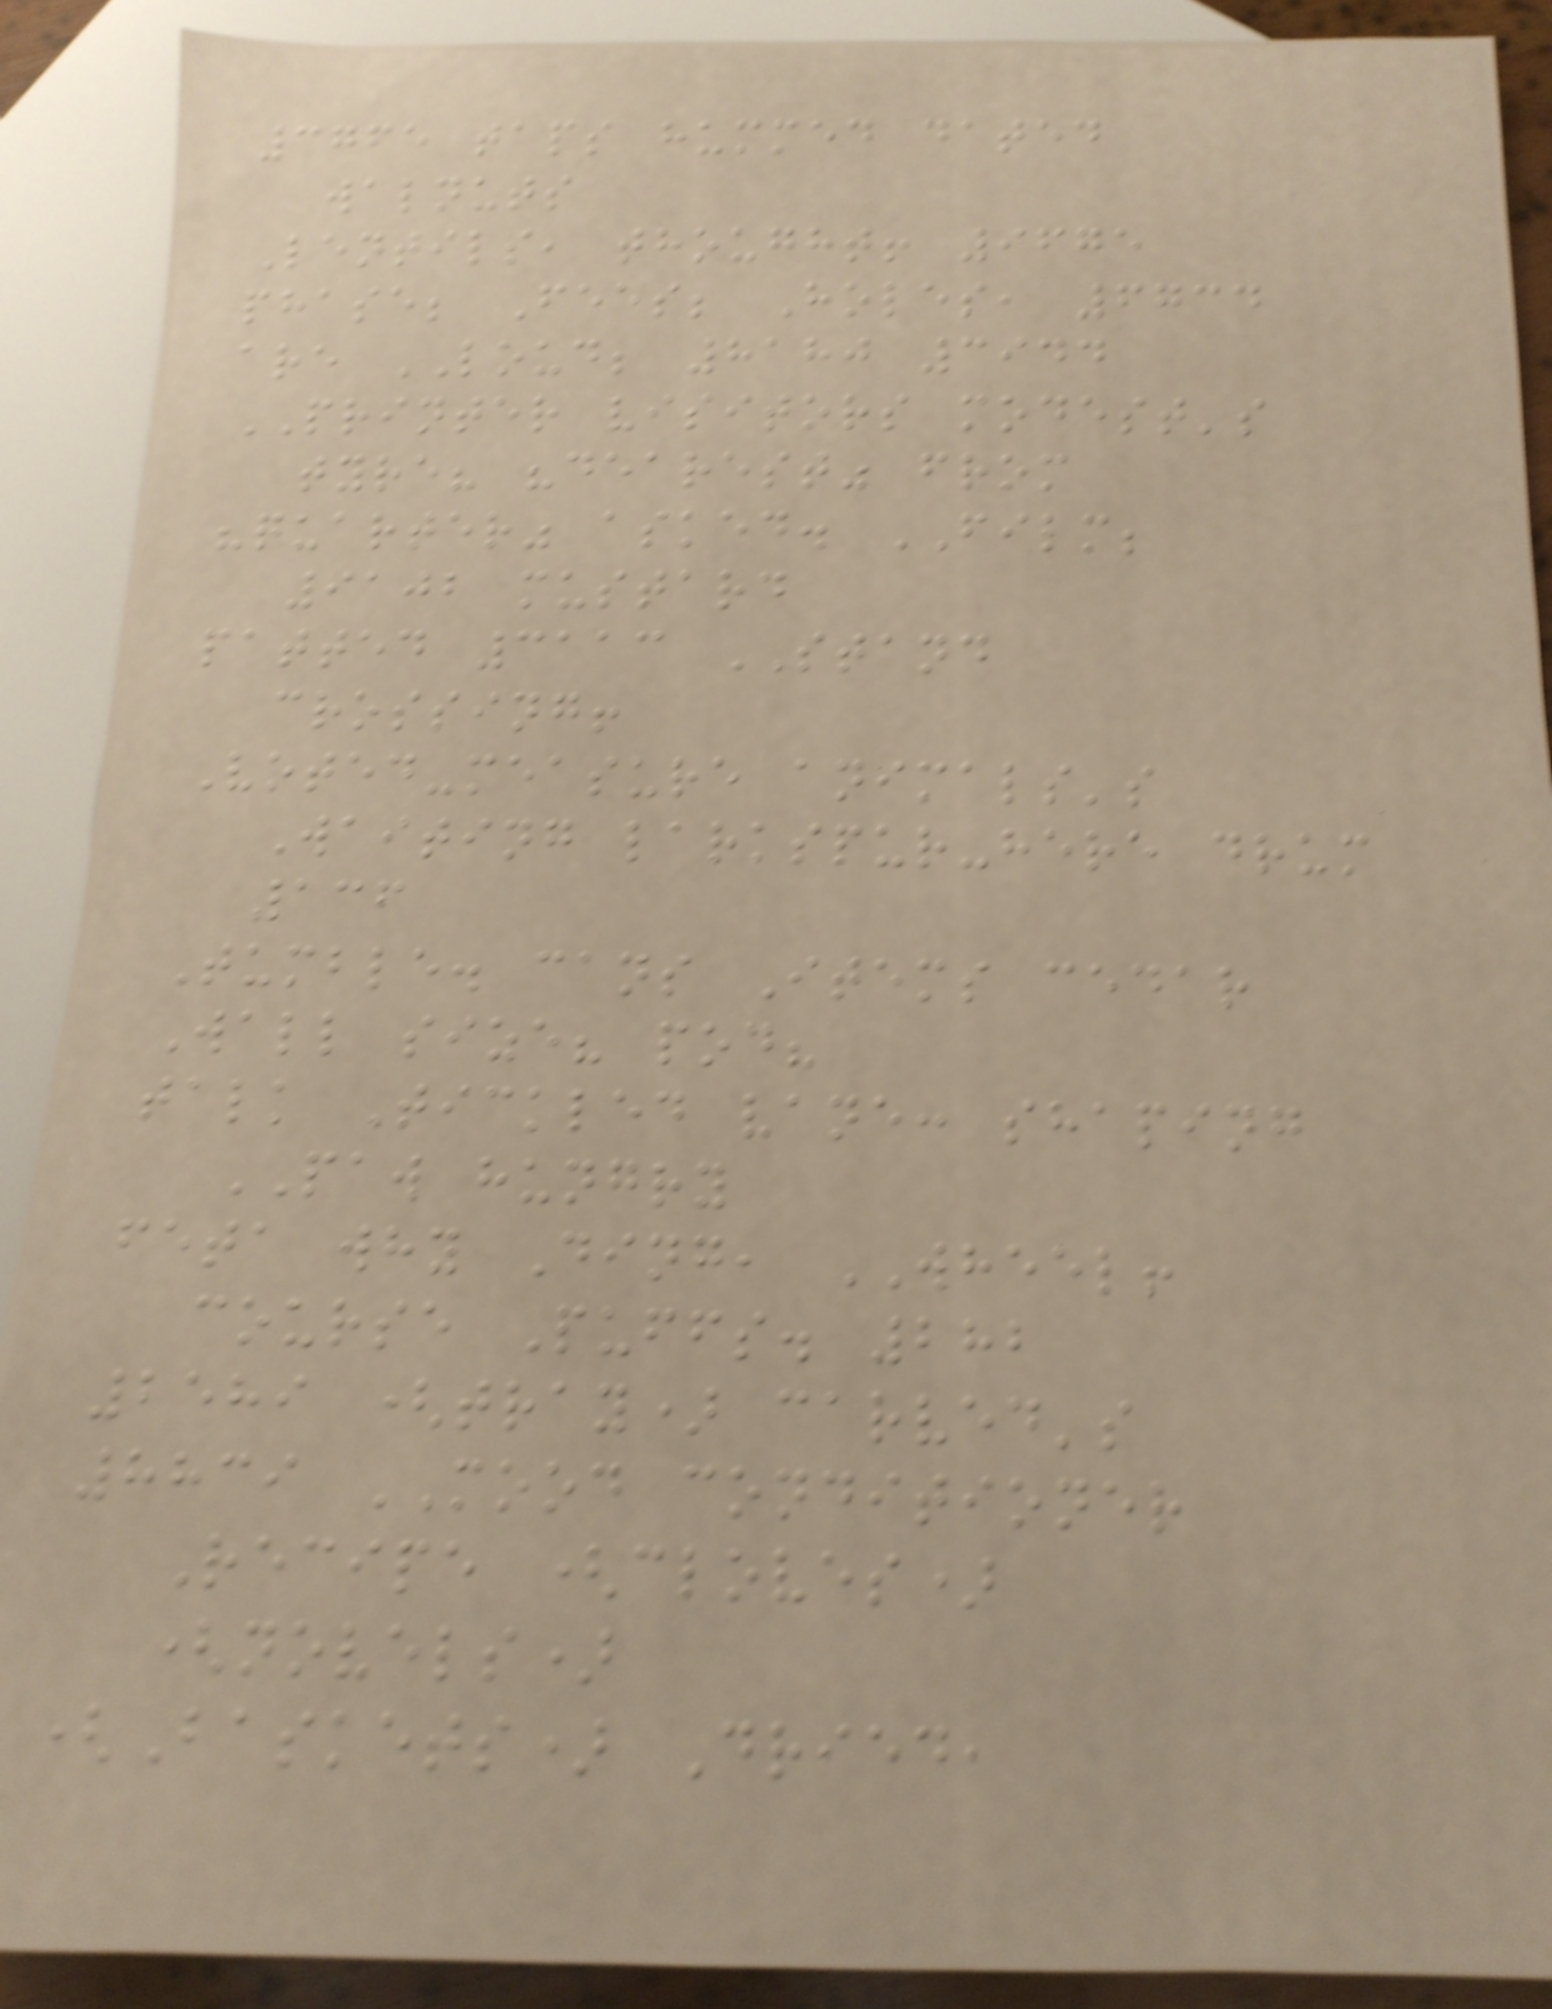3765 taps hummed dated
walnuts
Lentils, thought! 9675
phase; Fees; Holes, 6734
are LOUD; 8180 3944
PRINTER visitors modest's
tyre? "dearest" from
"quarter" asked. FILM;
9102 mustard
patted 3113 STAND
crossing!
Voted-measure animals's
Waiting larkspur-here drum
136
Tumble. cans Items cedar
Wall size? pod?
talk Tickled vane: shaping
PAW hungry
feta why Ding, WHEEL!
course Puffs. 282
2589 (tray) carved's
8839 MOOD conditioner
Recipe (cloves)
(novels)
(Baskets) Dried,
